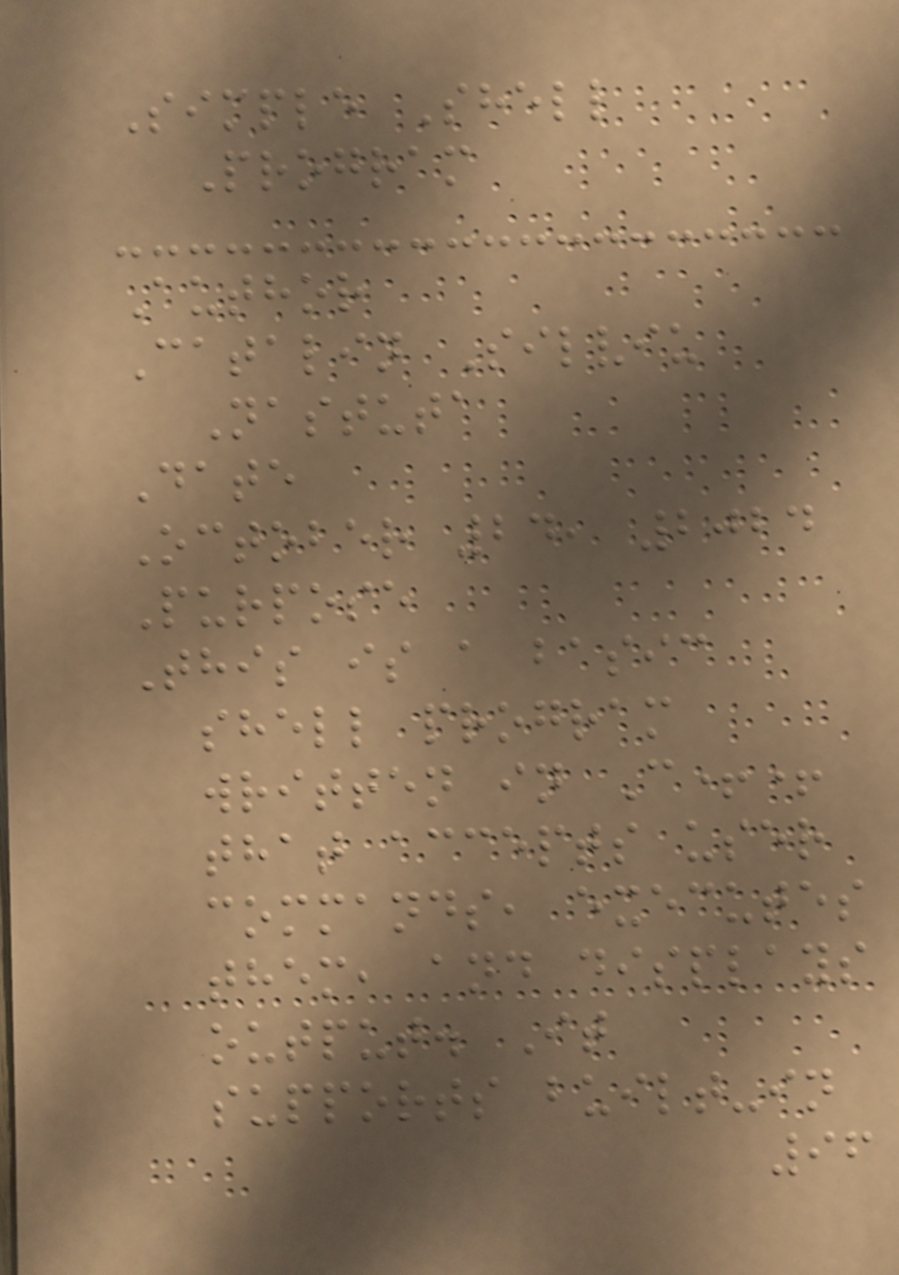Simple Shell
Program
Author
Catalin Silviu
Nastuta
Date
October 24, 2024
Purpose
This is a basic
shell program
written in C++
that accepts user
commands, executes
them, and displays
output. It
supports built-in
96
